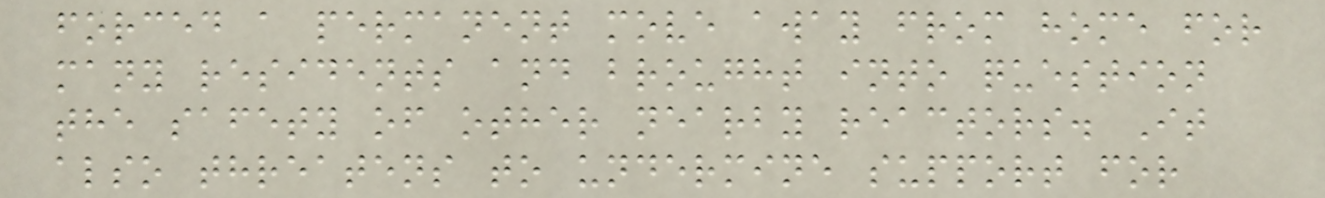forced a permanent move away from home for
many residents and brought into question
the safety of other nearby reactors. It
also threatens to undermine support for
